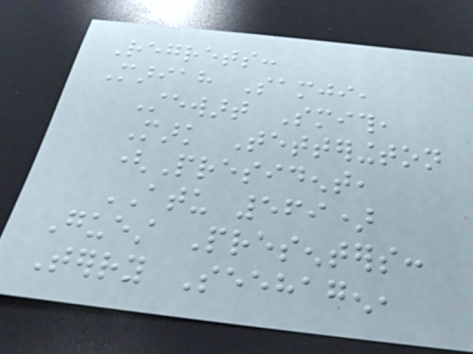Regrets:
Mariah Samji,
Stewart Smith,
Mark Tetterington
(President,
ATU 569)
Guest Presenters:
Terry Seehagen,
